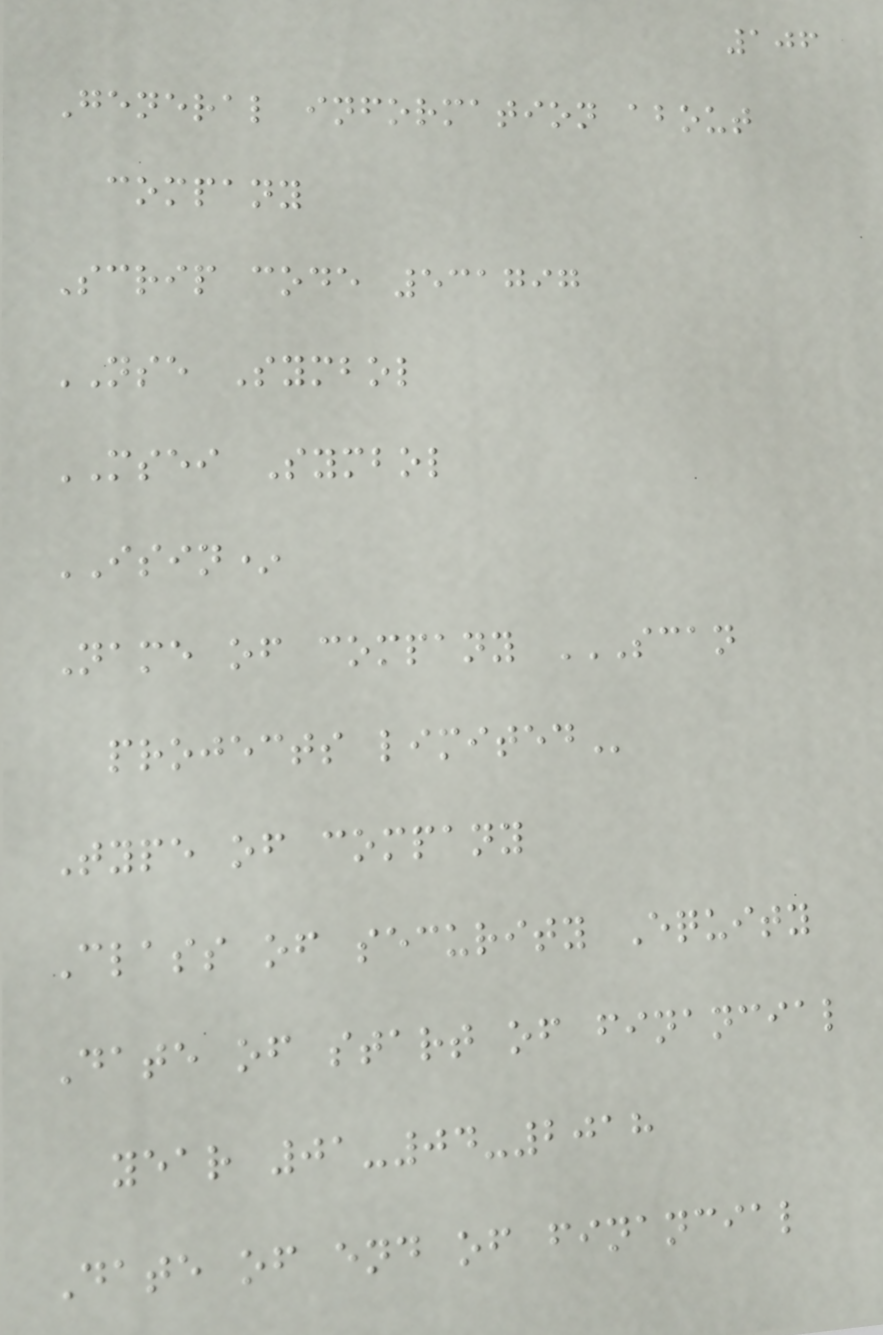106
General information about
company
Scrip code 531797
NSE Symbol
MSEI Symbol
ISIN*
Name of company SCAN
PROJECTS LIMITED
Type of company
Class of security Equity
Date of start of financial
year 01-04-2018
Date of end of financial
